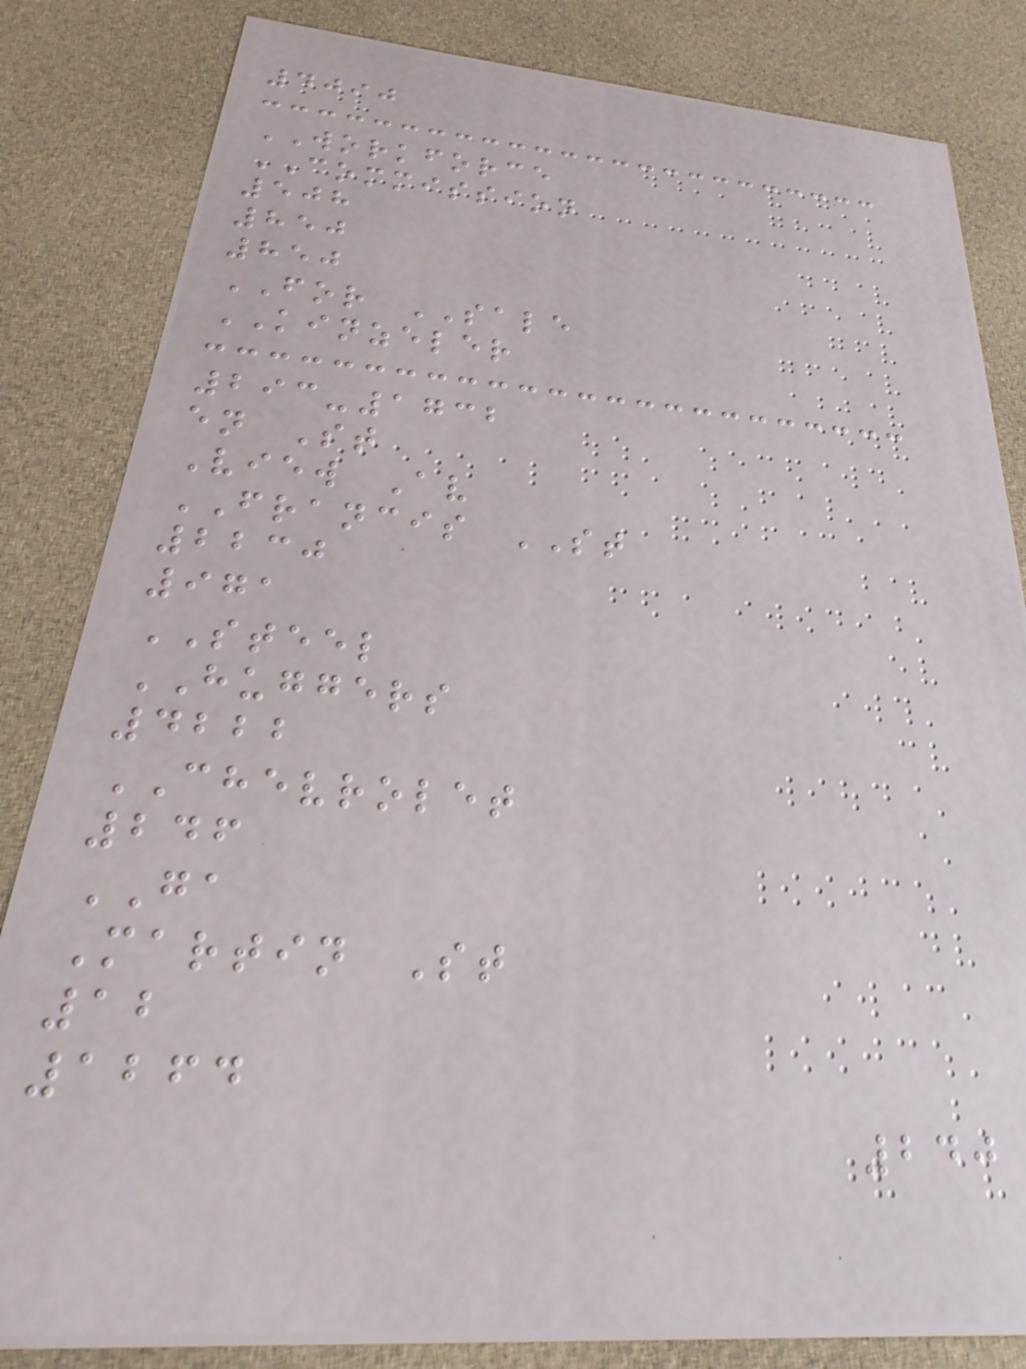4090
WORKFORCE
COMMISSION
508
850
850
FOR SALE
KINZELER
293-1732
en St
View Av
FRANCIS ST
2230
971
STEEL
HUGGERS
4222
CHEVROLET
246
GA
Martin St
12
1264
240
